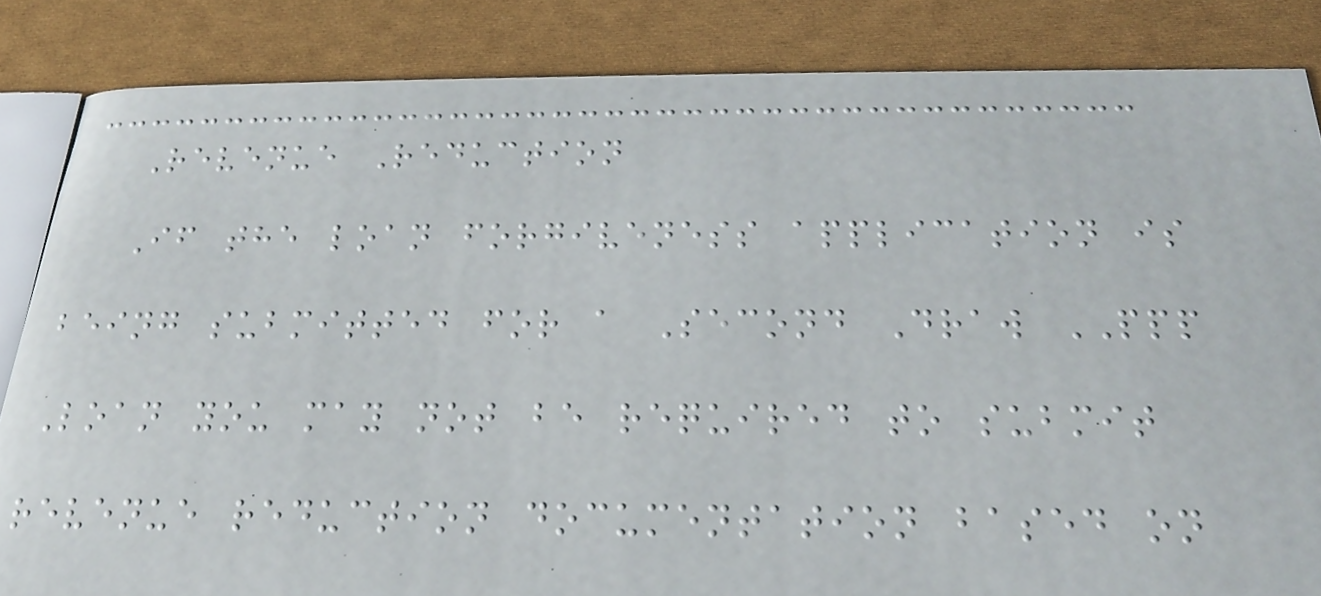Revenue Reduction
If the loan forgiveness application is
being submitted for a Second Draw PPP
Loan you may not be required to submit
revenue reduction documentation based on
